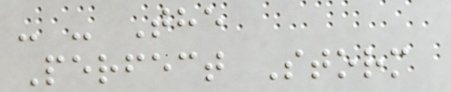- - The
Perfect Storm
